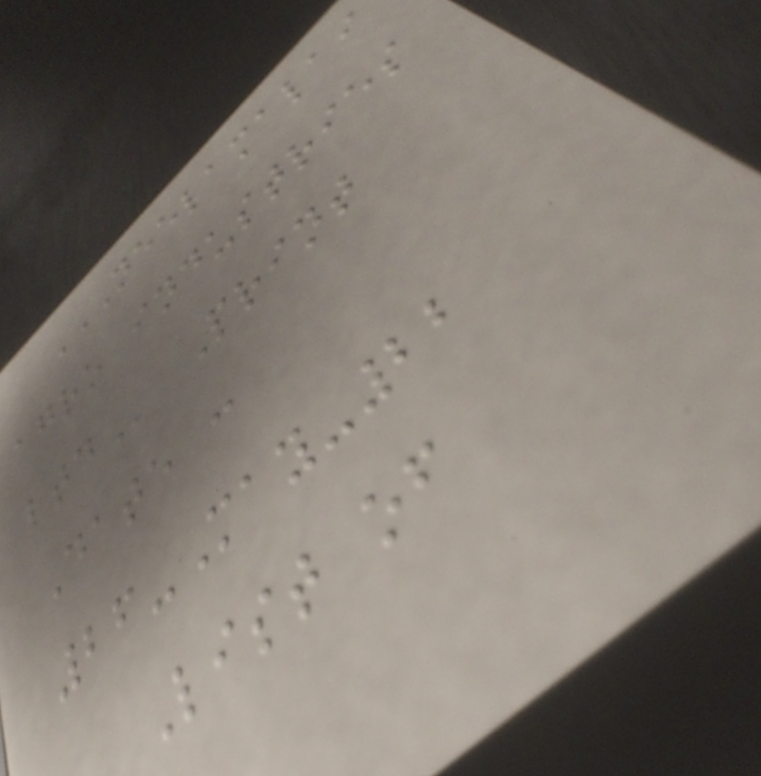NEELAMALAI
AGRO INDUSTRIES
LTD Print
Date :
26-May-22
List of
